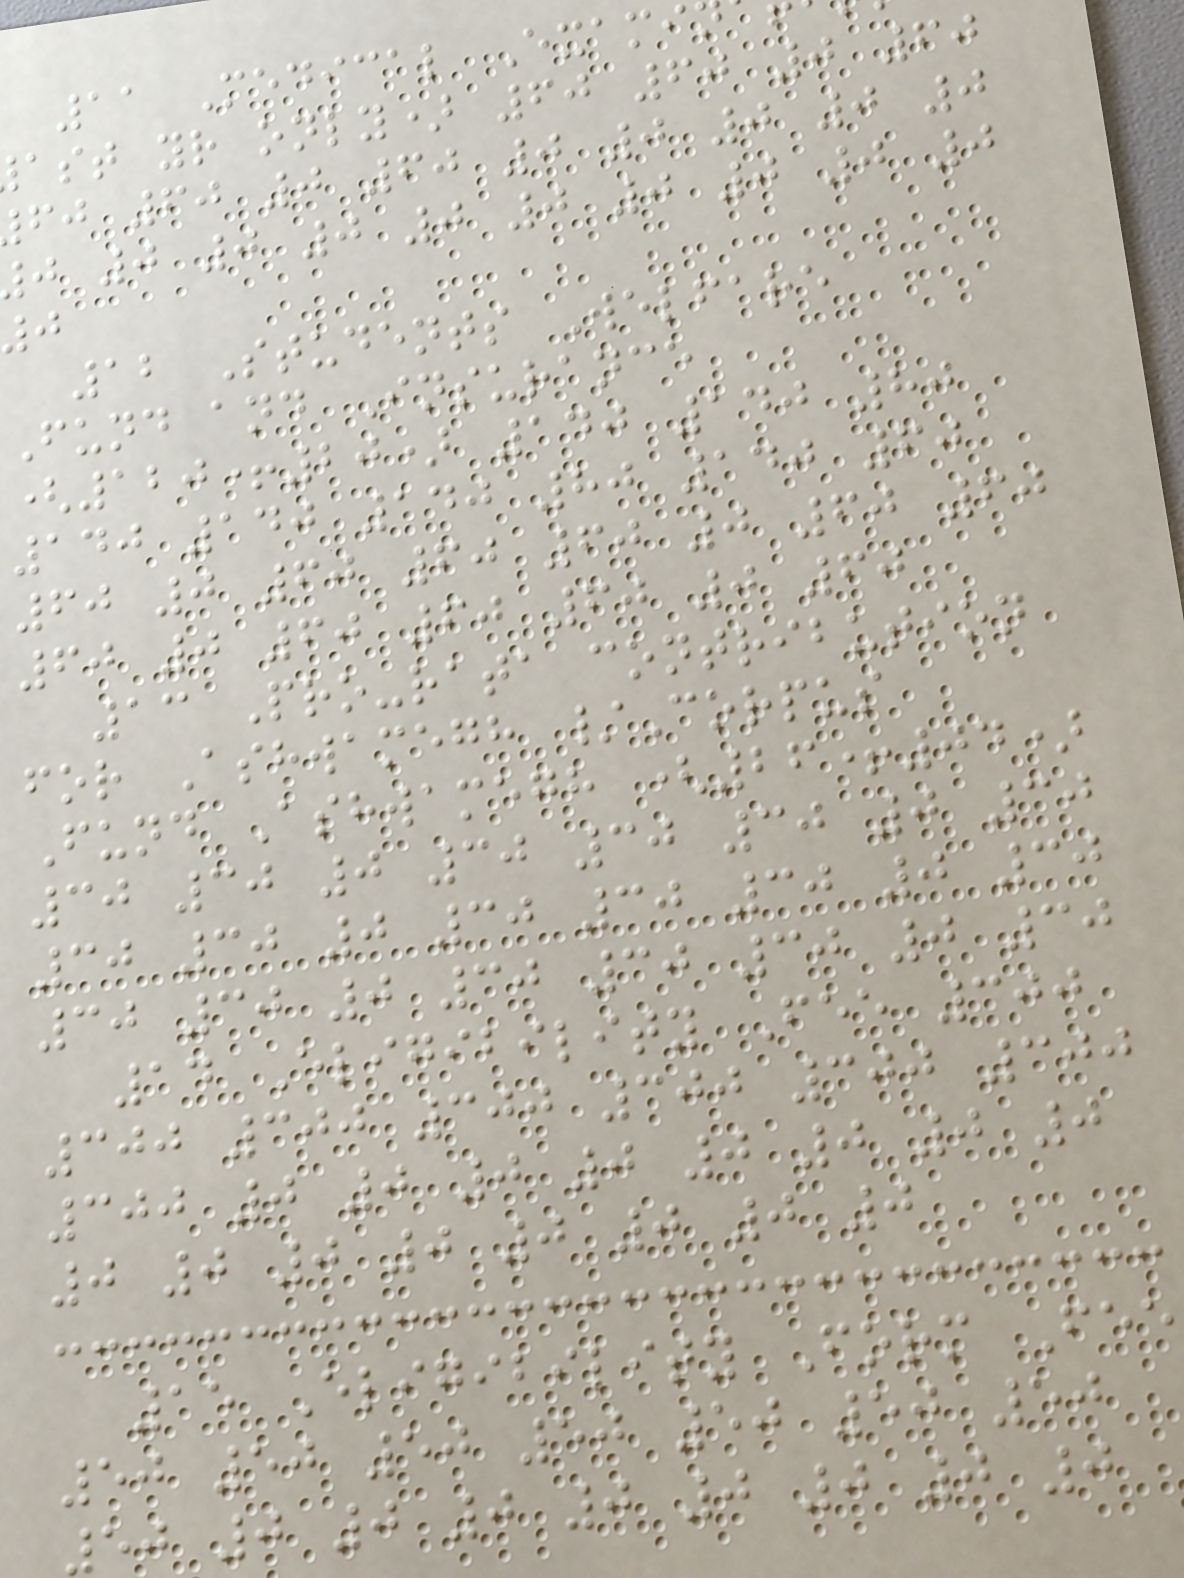11 Medical Exami
ast yr only) 60 60 0 60
fj 60 0 60 0 0 0 0 0
j 0 0 0 0 0 0 0 0 0
12 Students Welfare
Fund and Insurance
(120+20) 140 140 80
140 140 140 80 140 60
60 0 60 60 60 0 60 60
60 0 60 60 60 0 60
13 Pro-rata contribution
for Ashwamegh /Corpus
Fund Ashwamegh (26+04)
30 30 0 30 30 30 0 30
30 30 0 30 30 30 0 30
30 30 0 30 30 30 0 30
14 Eligibility Fee 300
300 300 300 300 300 300
300 0 0 0 0 0 0 0 0
0 0 0 0 0 0 0 0
15 Eligibility Form Fee
50 50 50 50 50 50 50
50 0 0 0 0 0 0 0 0
